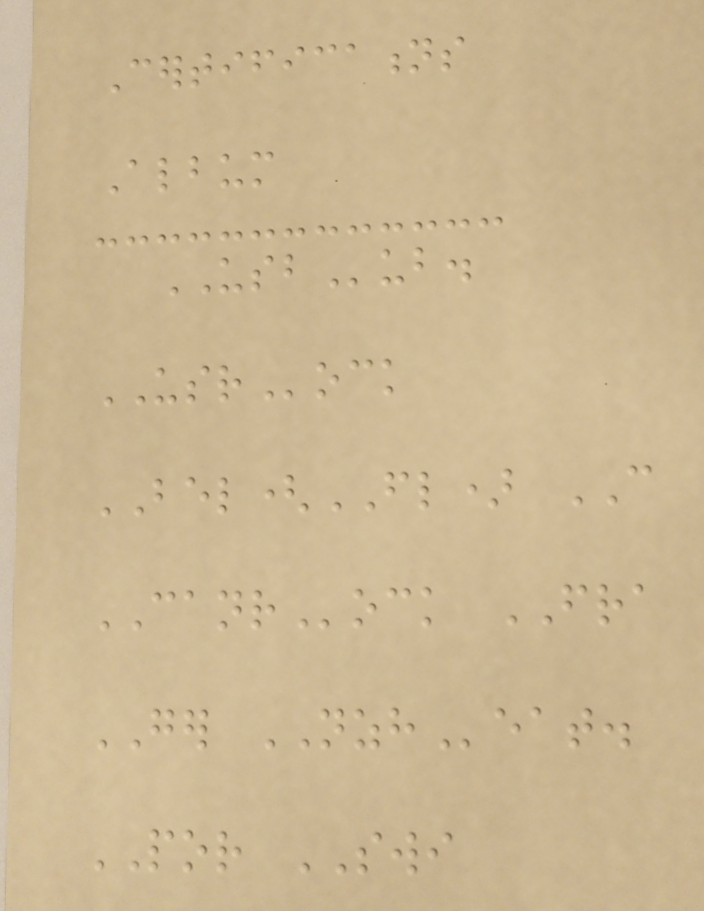Certifications
Album
USBub.
USRock
BEL(FL) CAN
CANRock FRA
GER NZHeat.
POR SWI
